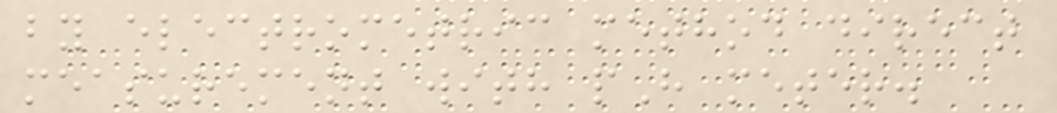by electrometric method direct
measurement with pH meter.
